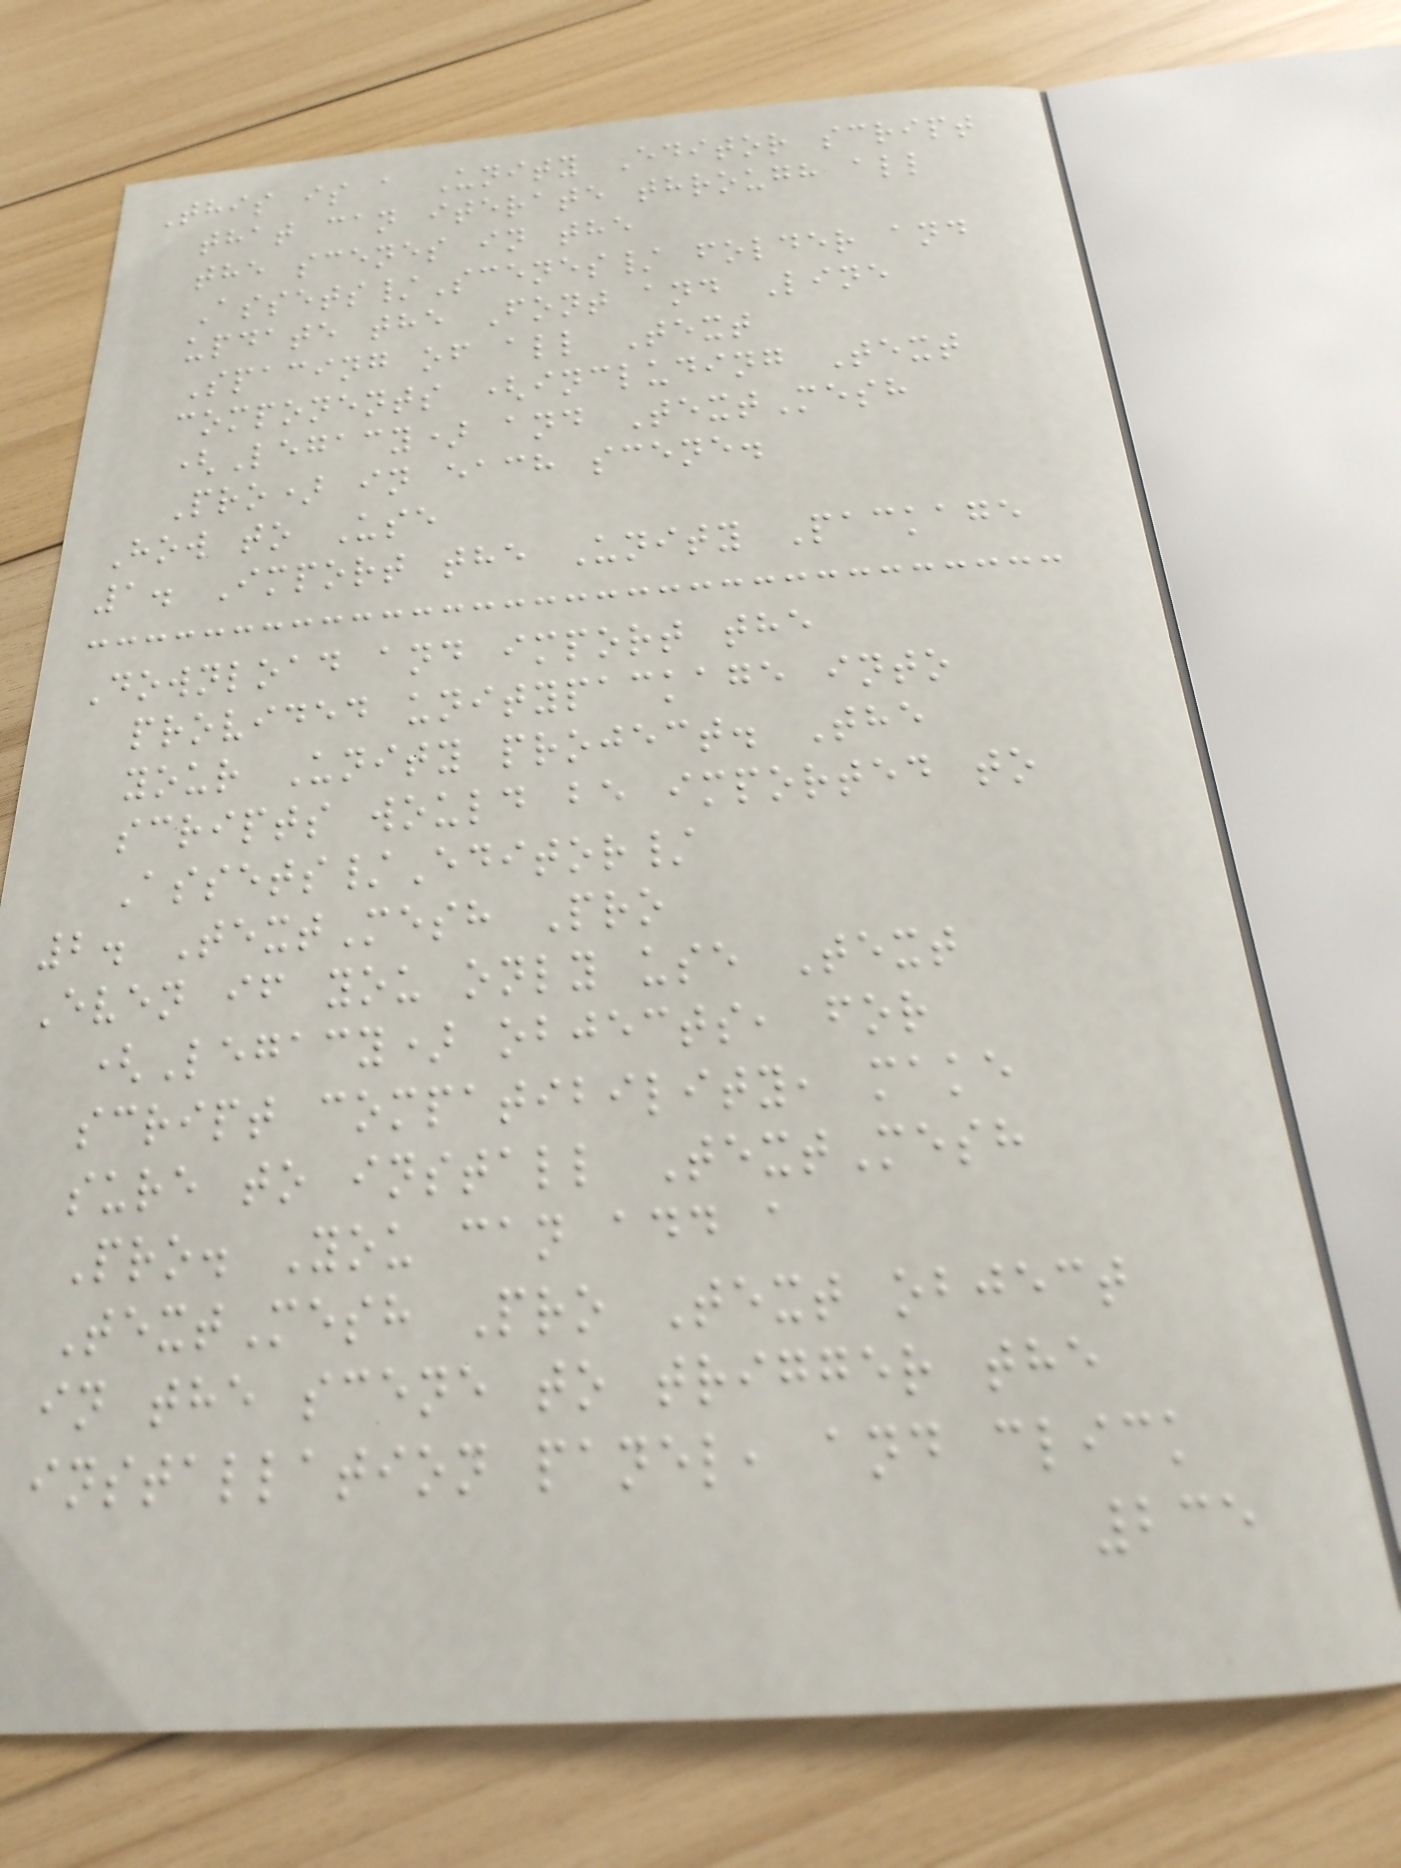This is a Unity Editor script
that can iterate through all
the scenes in the
Assets/Scenes/ folder and
update the Font and Line
Spacing of all Text
components (including Text
(Legacy) and TextMesh
Pro) in each scene.
How to Use
1. Import the Unity Package
Download and import the
provided unitypackage into
your Unity project. The
scripts would be imported to
Assets/Editor/
2. TextMesh Pro
Even if you only use Text
(Legacy) objects, for
script compatibility, make
sure to install TextMesh
Pro. You can add a
TextMesh Pro Text object
in the scene to trigger the
installation panel, and click
235
